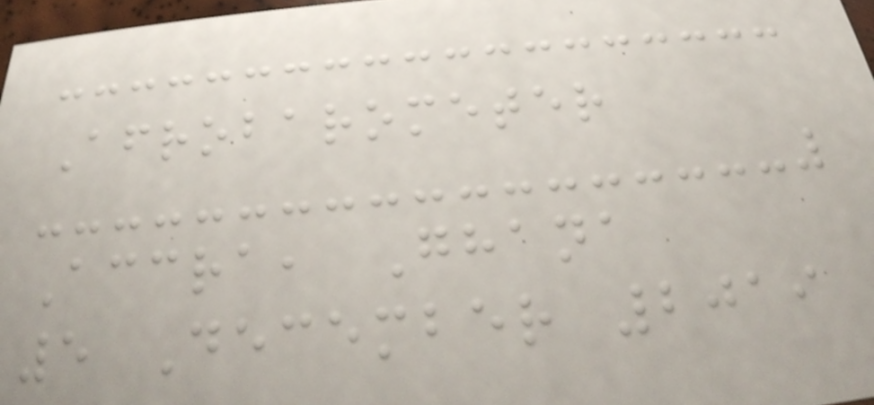Afrobarometer
Accra, Ghana
5 December 2019
